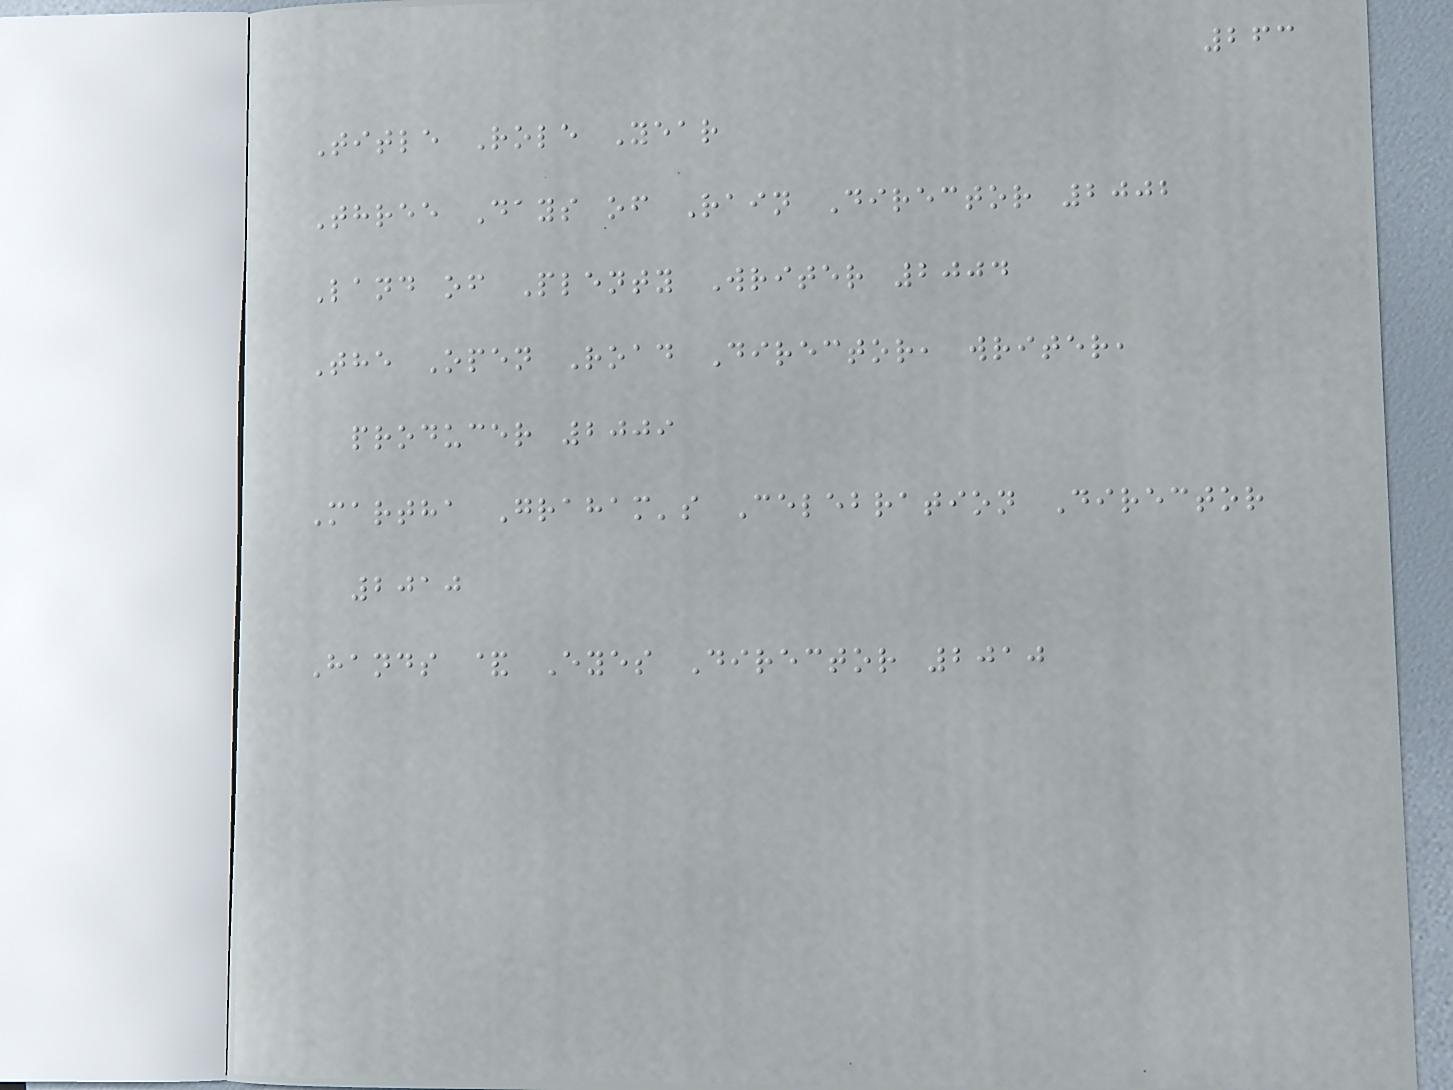263
Title Role Year
Three Days of Rain Director 2002
Land of Plenty Writer 2004
The Open Road Director, writer,
producer 2009
Martha Graham's Celebration Director
2010
Hands & Eyes Director 2010
